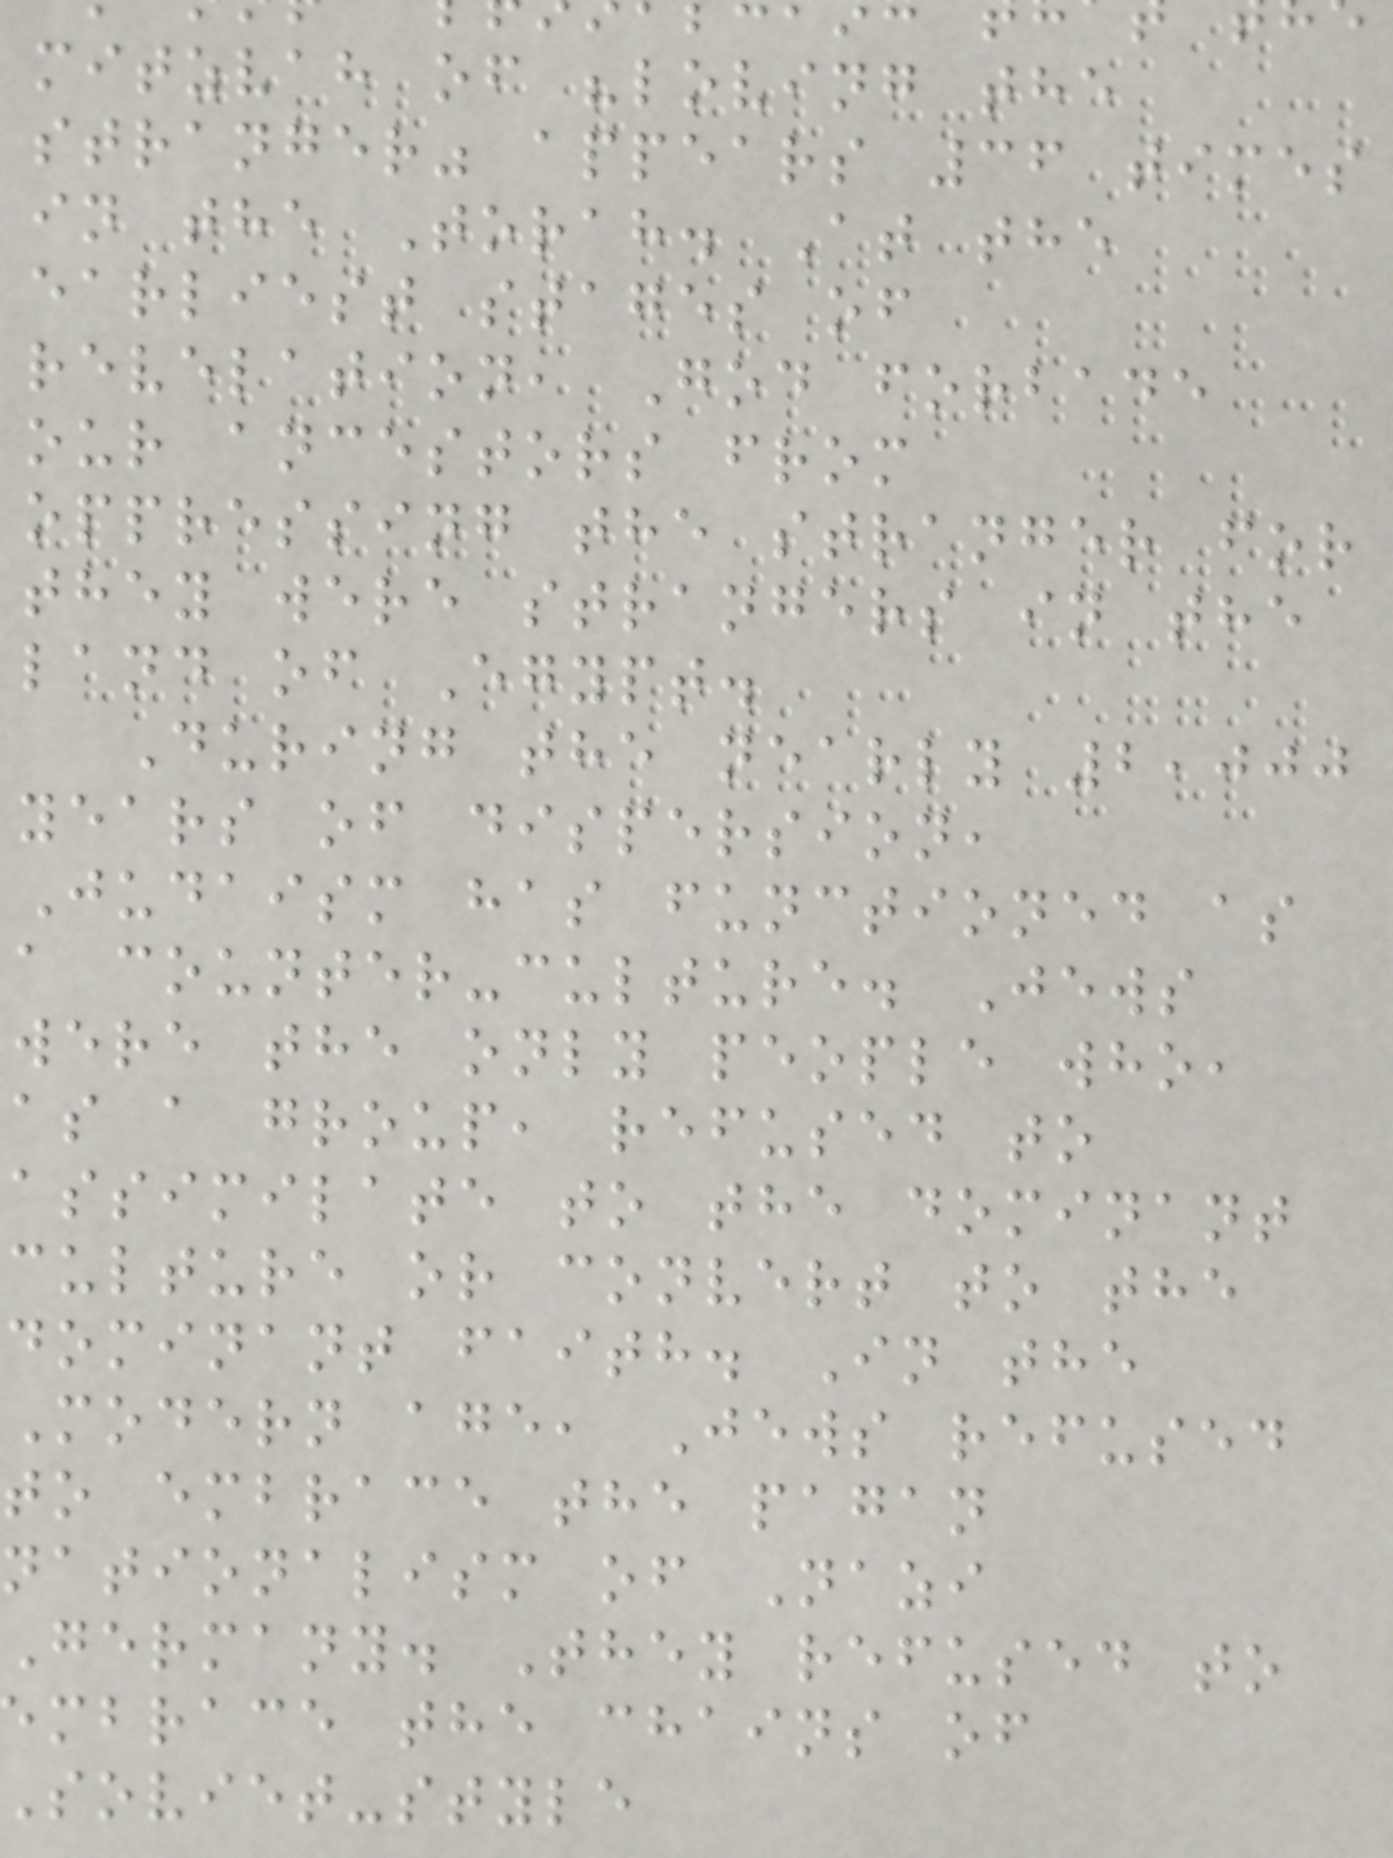mitzvah of "loving the
stranger" appears 36 times
in the Torah. At the
earliest stages of
revelation, God forbade
our ancestors from
oppressing the stranger for
they were strangers in the
land of Egypt.
During the nearly 2,000
years of dispersion,
Judaism has functioned as
a counter-culture. Jews
were the only people who,
as a group, refused to
assimilate to the dominant
culture or convert to the
dominant faith. In the
Modern age, Jews refused
to embrace the pagan
nationalism of Nazi
Germany. They refused to
mbrace the chains of
soviet-style
